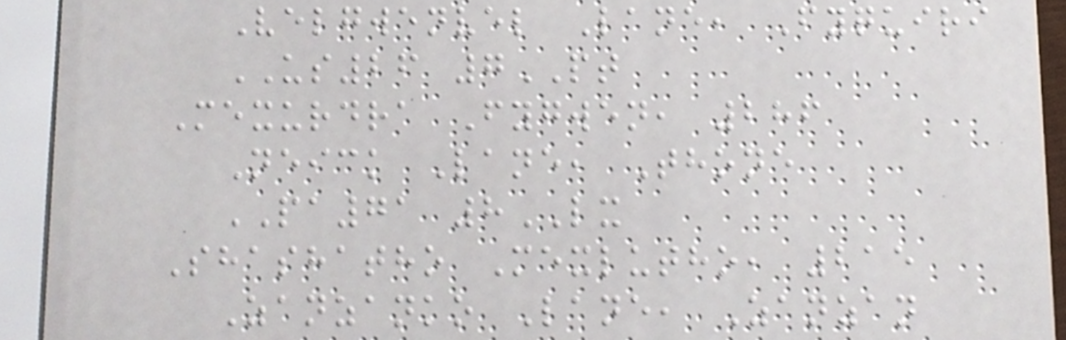Velgwenvel Lane, Fyquiri
US26 7PT
Mexurdra Fygwen, 286
Neick Lane, Thone
PA71 8LX
Shashatho Mexlutho, 215
Zanzanko Lane, Zanzan
